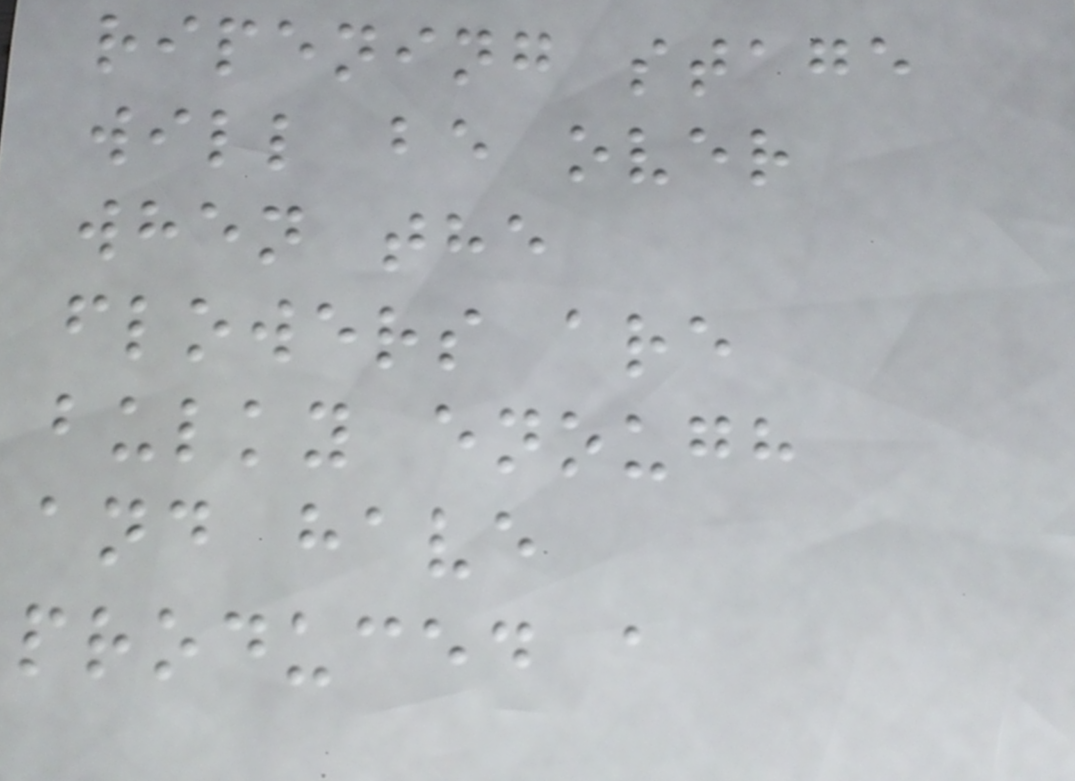ripening stage
will be over
when the
flowers are
bulky enough
and have
produced a
